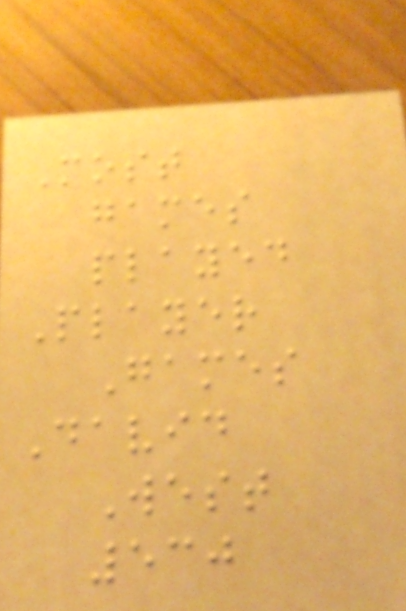Most
games
played
Player
Games
David
West
530
